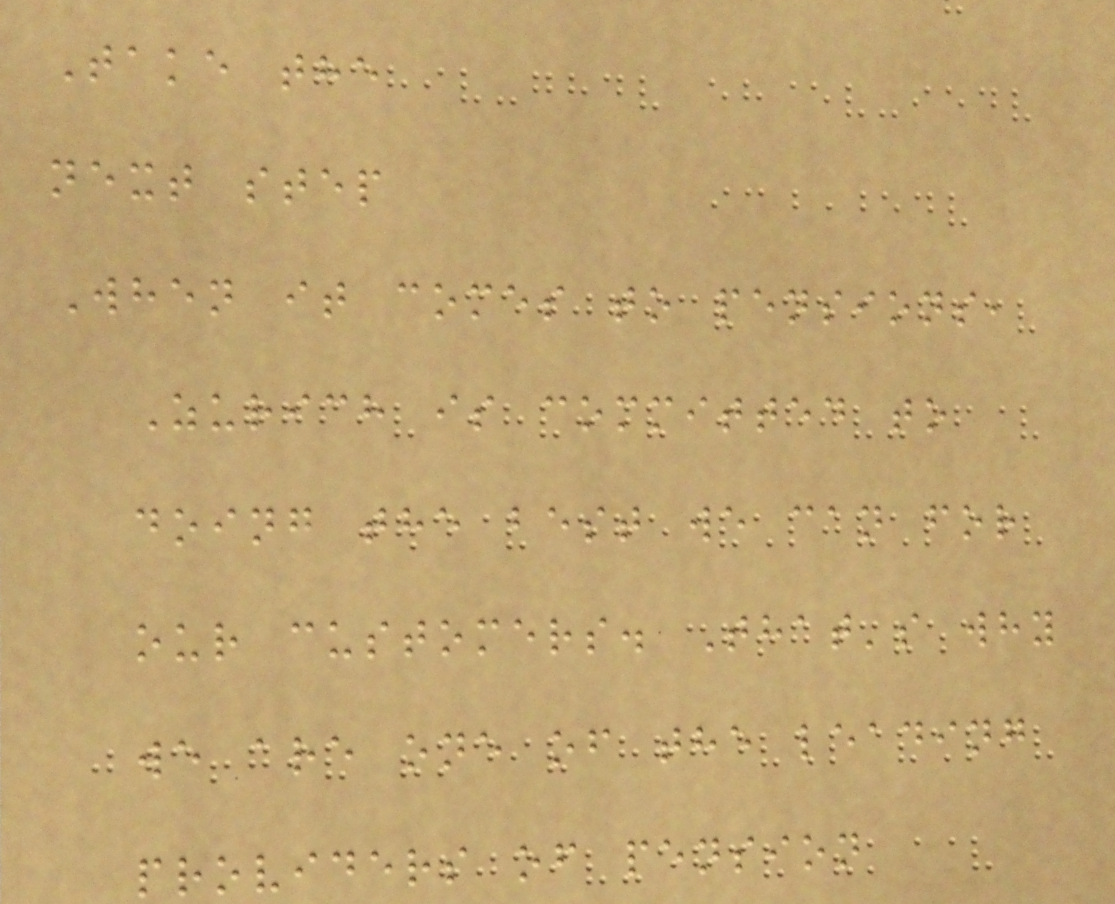Take the
next step
When it comes to pensions,
Zurich is committed to
doing the best we can for
our customers. That's why
we are one of the leading
providers of pension
